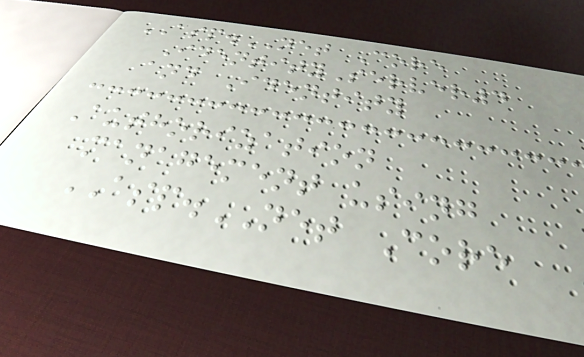ASP.NET Core
IdentityServer4
and Identity
Authorization
management using
ASP.NET Core
